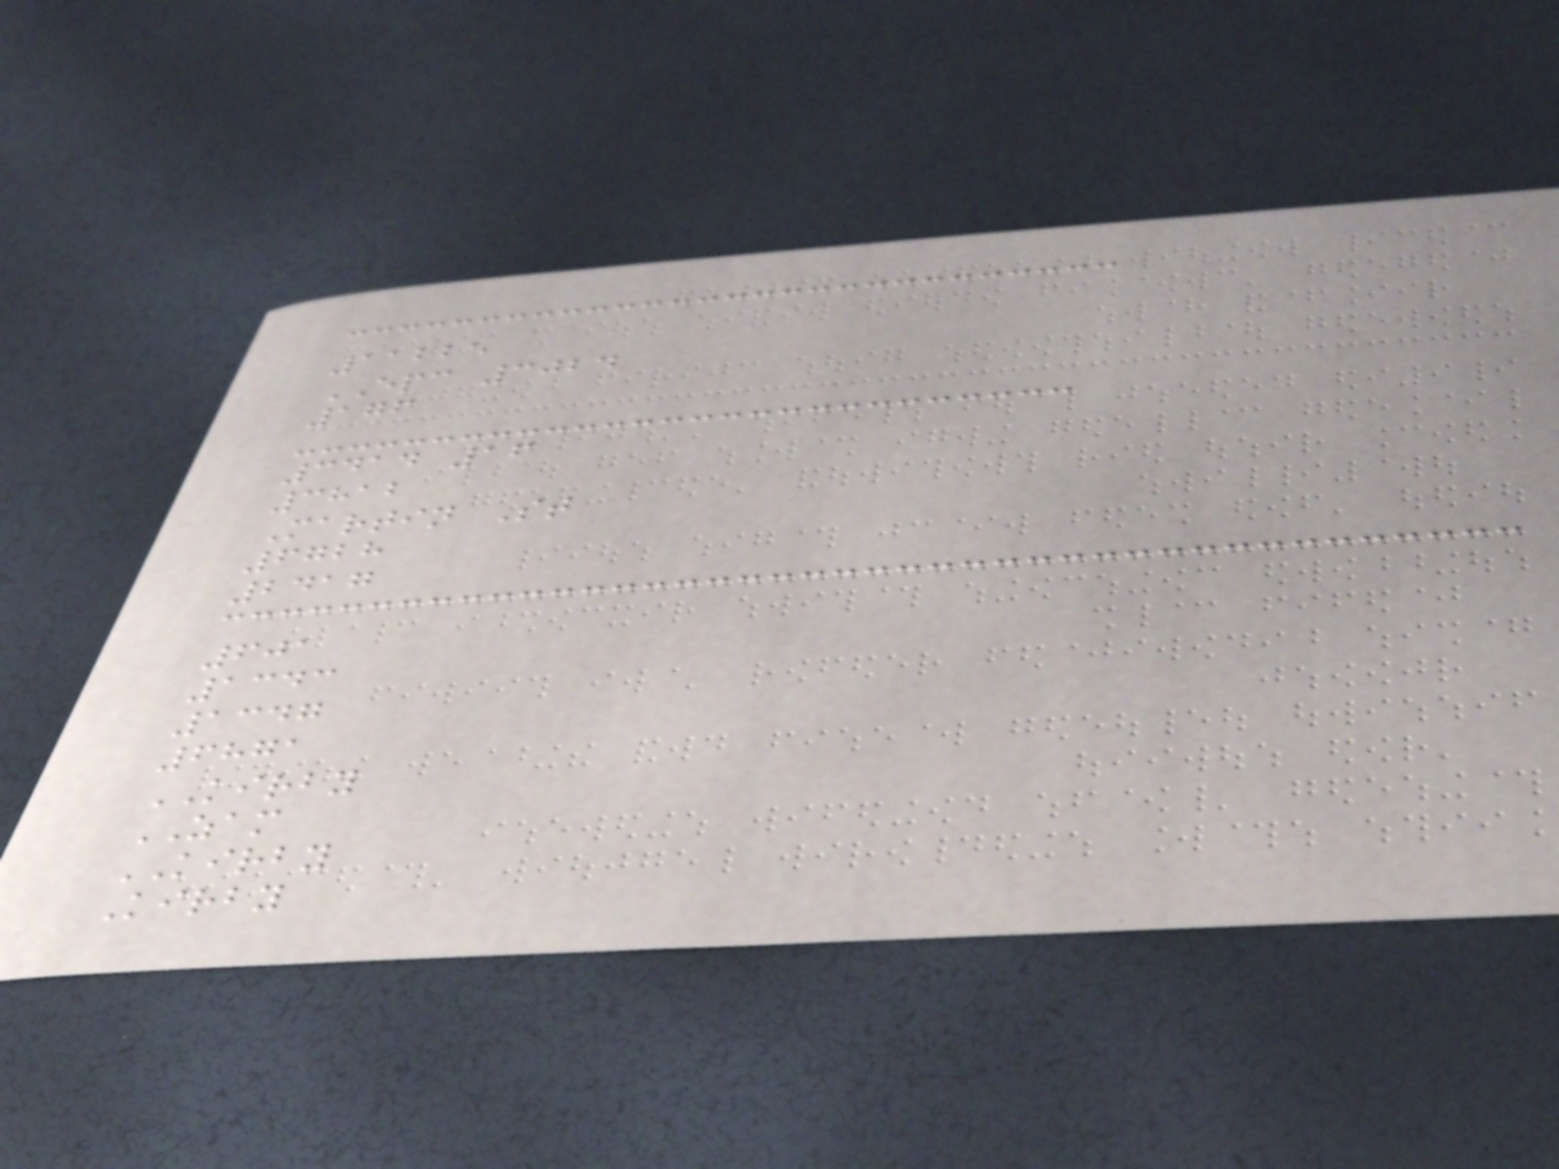11225
EPC 3024
176
3414 16
3812
Martin St
6728
2417
601
1343
1347
6871
KIRBY
ZAM
KIRBY
Kirby
